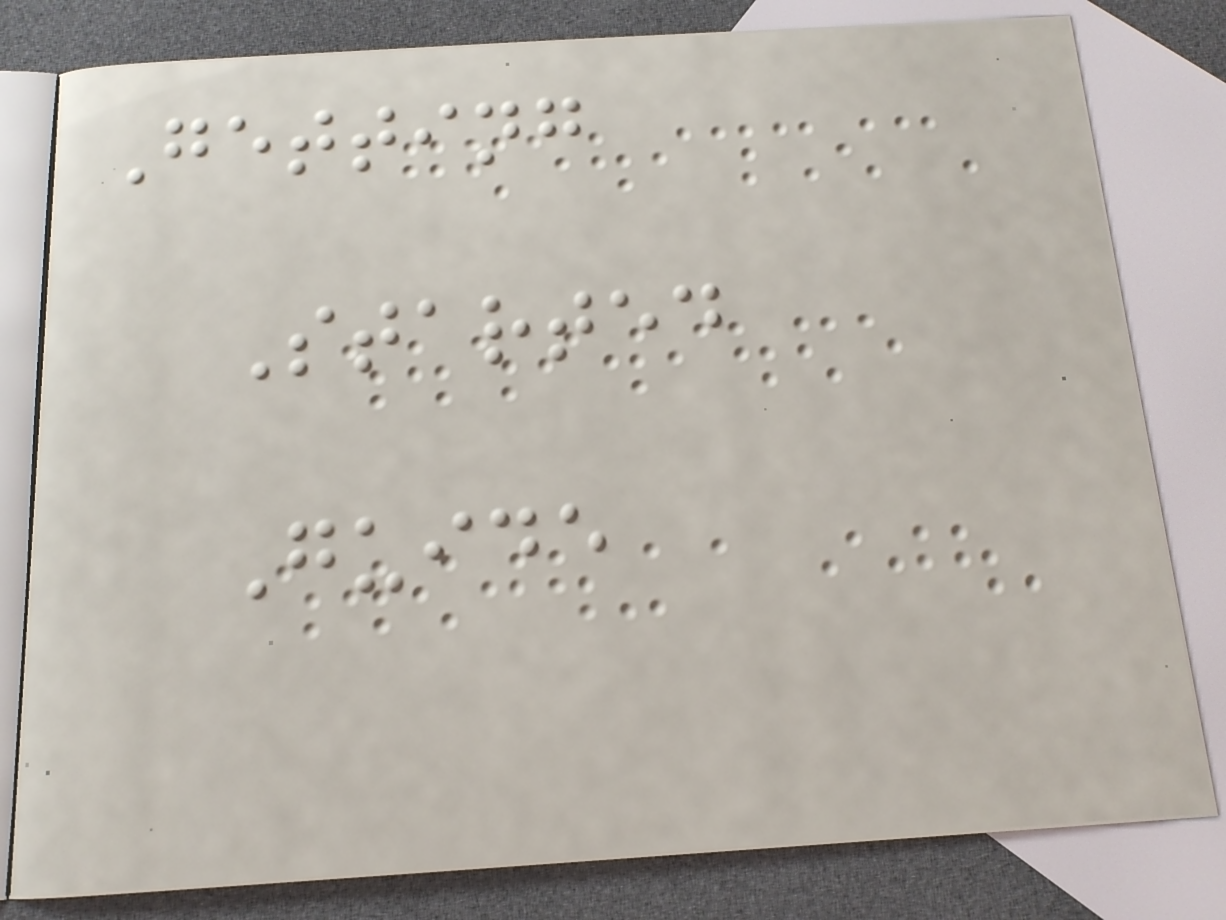Getting
Started
Guide
